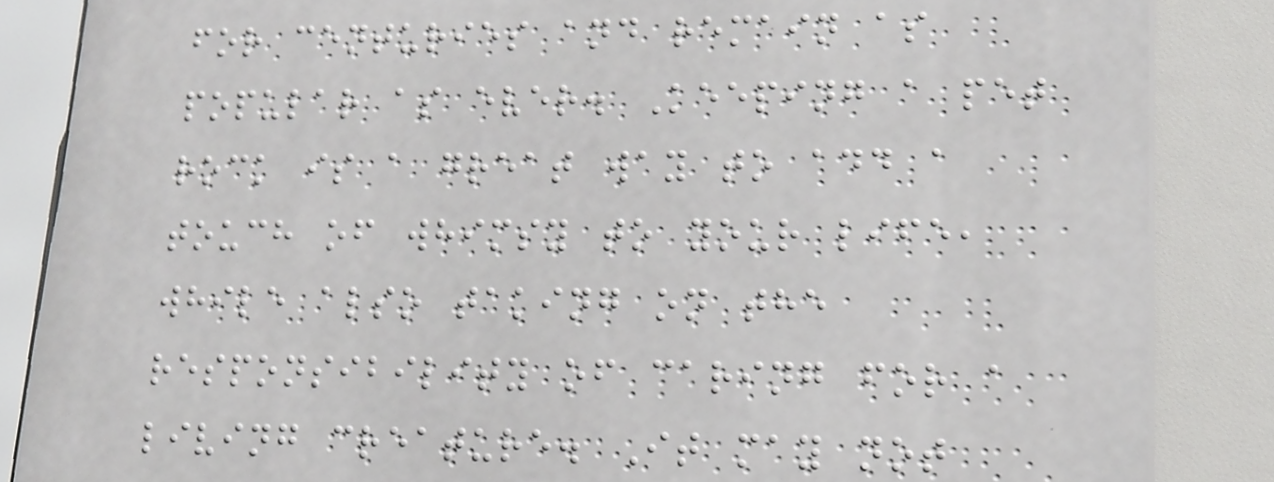for centuries and remain as
popular as ever. Keeping a pet
rock is a great way to add a
touch of whimsy to your life,
while also taking on the
responsibility of caring for a
living creature. It may not
